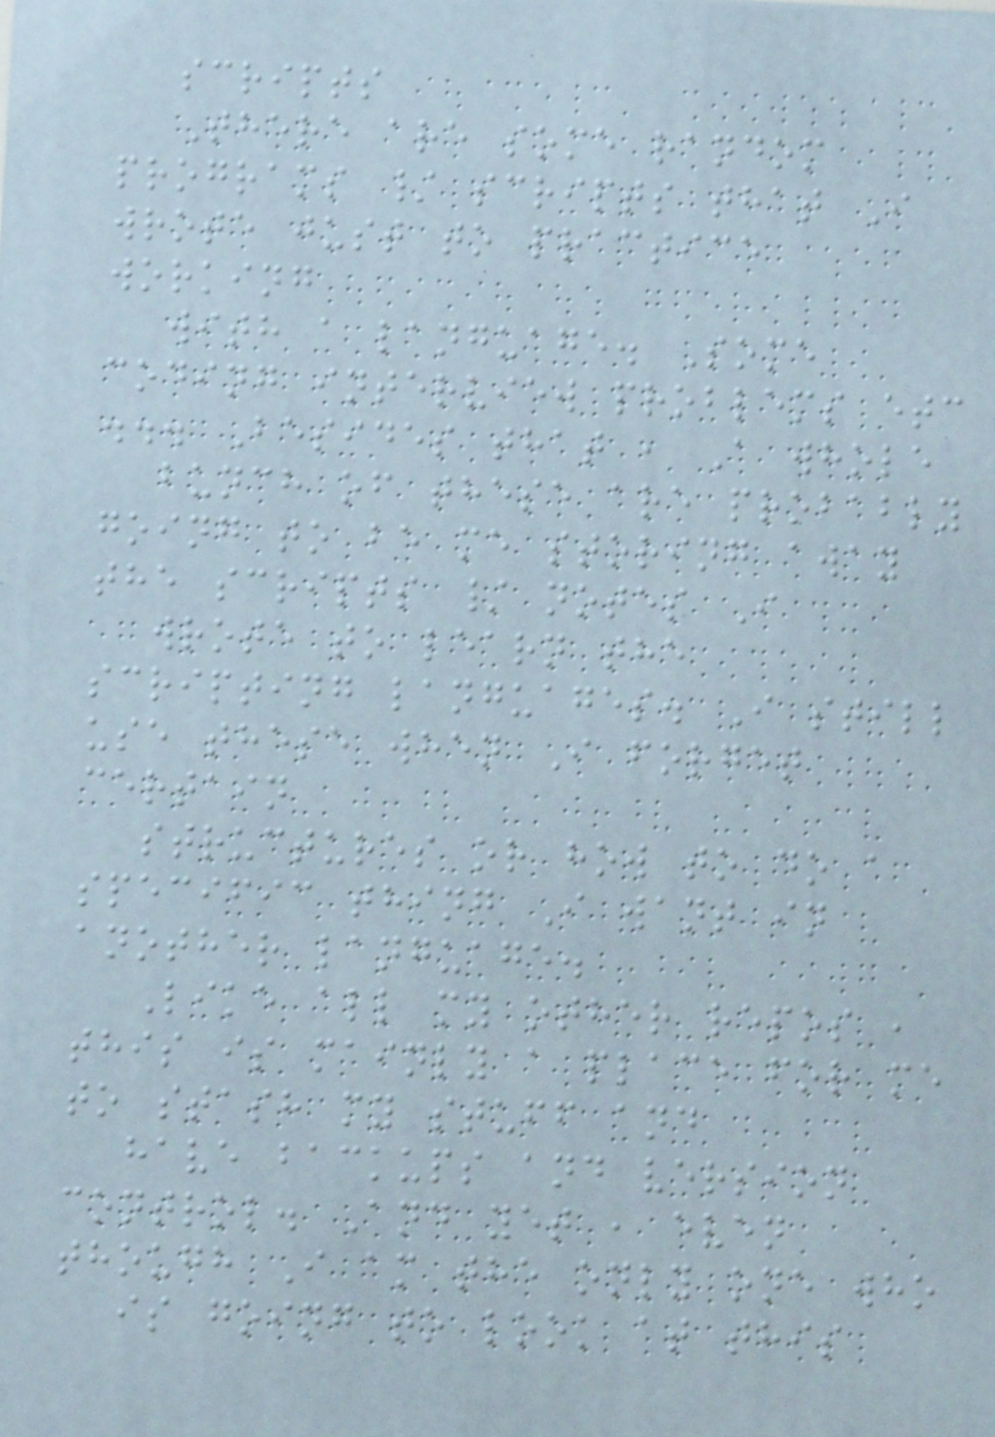scripts
There are some random
programs / scripts that I
wrote just to practice
working
with a language. Some
coding interview problems etc
... Besides that , A whole
bunch of these are probably
going to be me storing away
the scripts / notes I
wrote to learn the
scripting languages. I still
use these when I forget
certain
structures or how to do a
specific thing I want in
another language.
Like all my other repos ,
this is mainly a place for me
to stash my stuff and
have backups and version
control. And yet , even
though I am the only one who
is going to look at this
